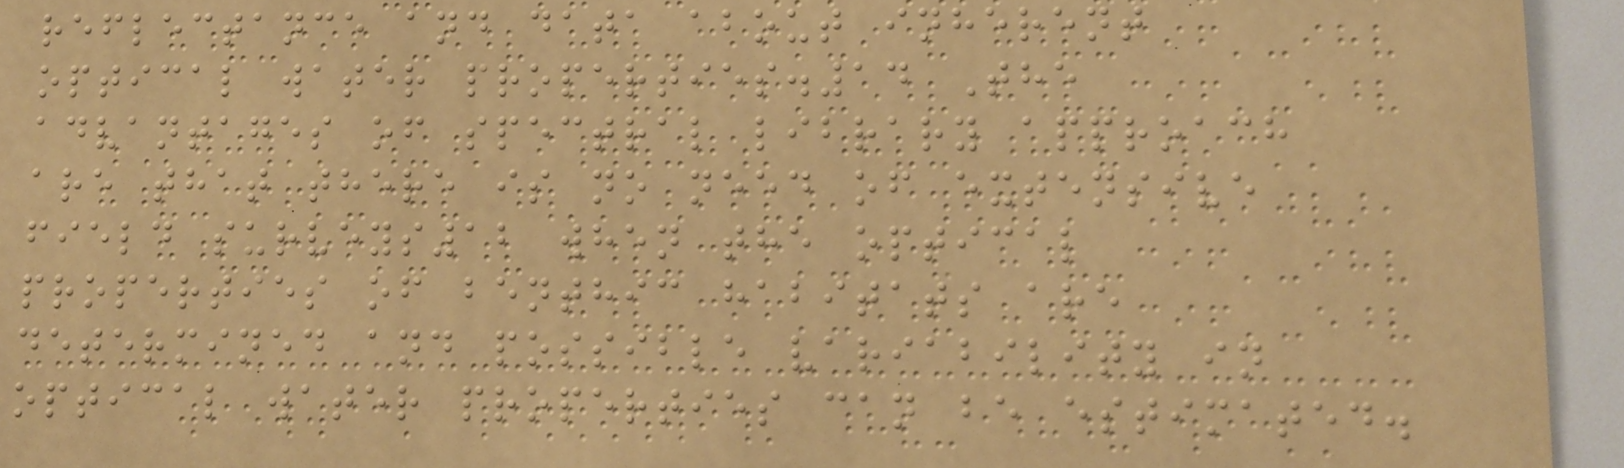reflectance and data about inherent
optical water properties.14 The
advantages of spectral library approach
are that there is no need of extensive
field surveys12 when the optical
properties of benthic habitats are
determined and possible variability in
optical water properties can be estimated.
